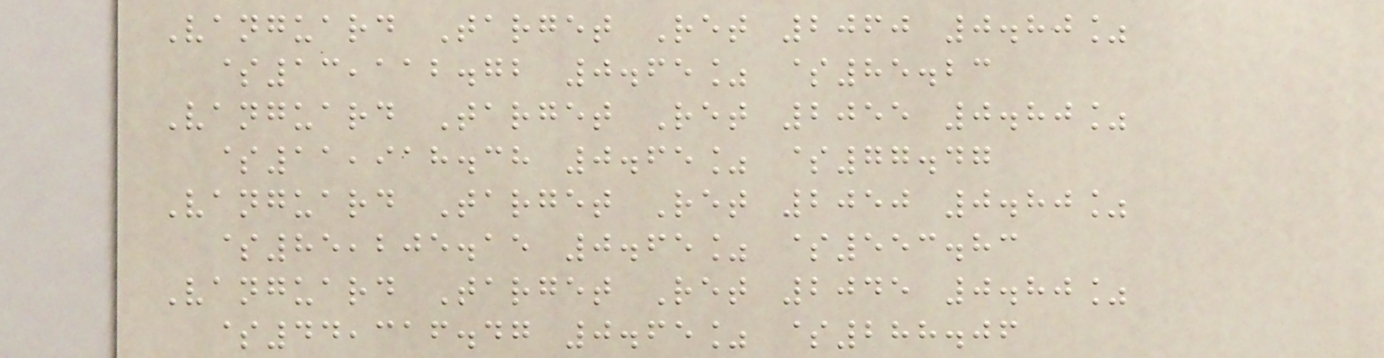Vanguard Target Ret 2060 0.80%
$13,112.72 0.65% $85.23
Vanguard Target Ret 2055 0.80%
$11,918.38 0.65% $77.47
Vanguard Target Ret 2050 0.80%
$85,205.15 0.65% $553.83
Vanguard Target Ret 2045 0.80%
$44,316.47 0.65% $288.06
